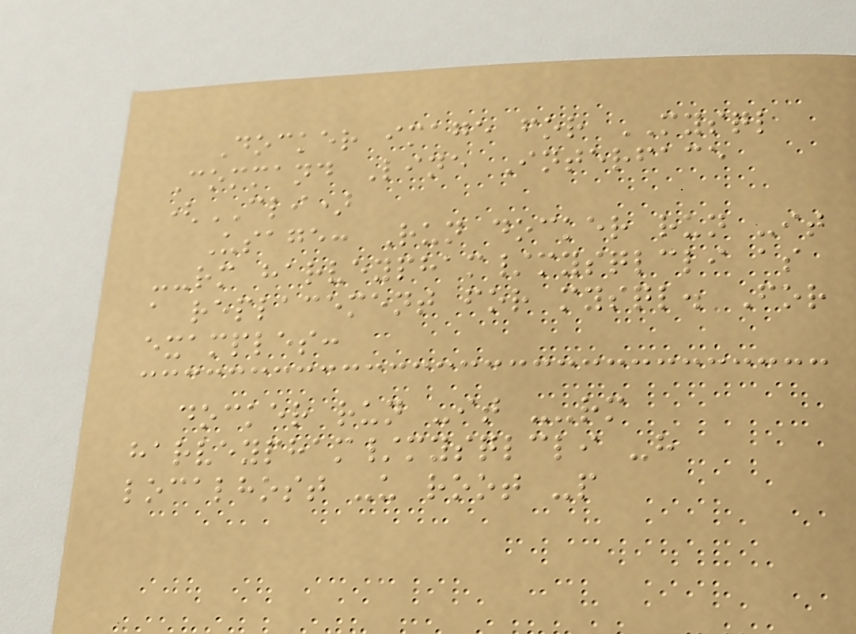Docker image for MYSQL
Command Line Interface
(CLI)
Usage: Run docker run -it
--rm harveypham/mysqlcli as
a replacement for mysql. For
examples:
docker run -it --rm
harveypham/mysqlcli -h
localhost -u root -p
